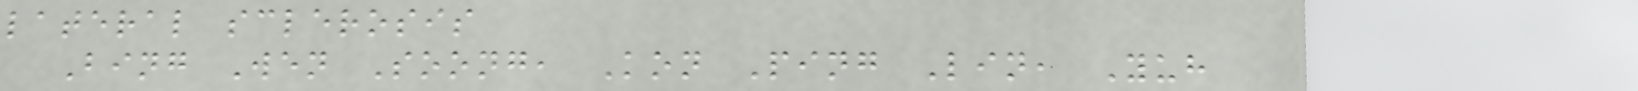lateral sclerosis
Bing Wen Soong, Kon Ping Lin, Yuh
